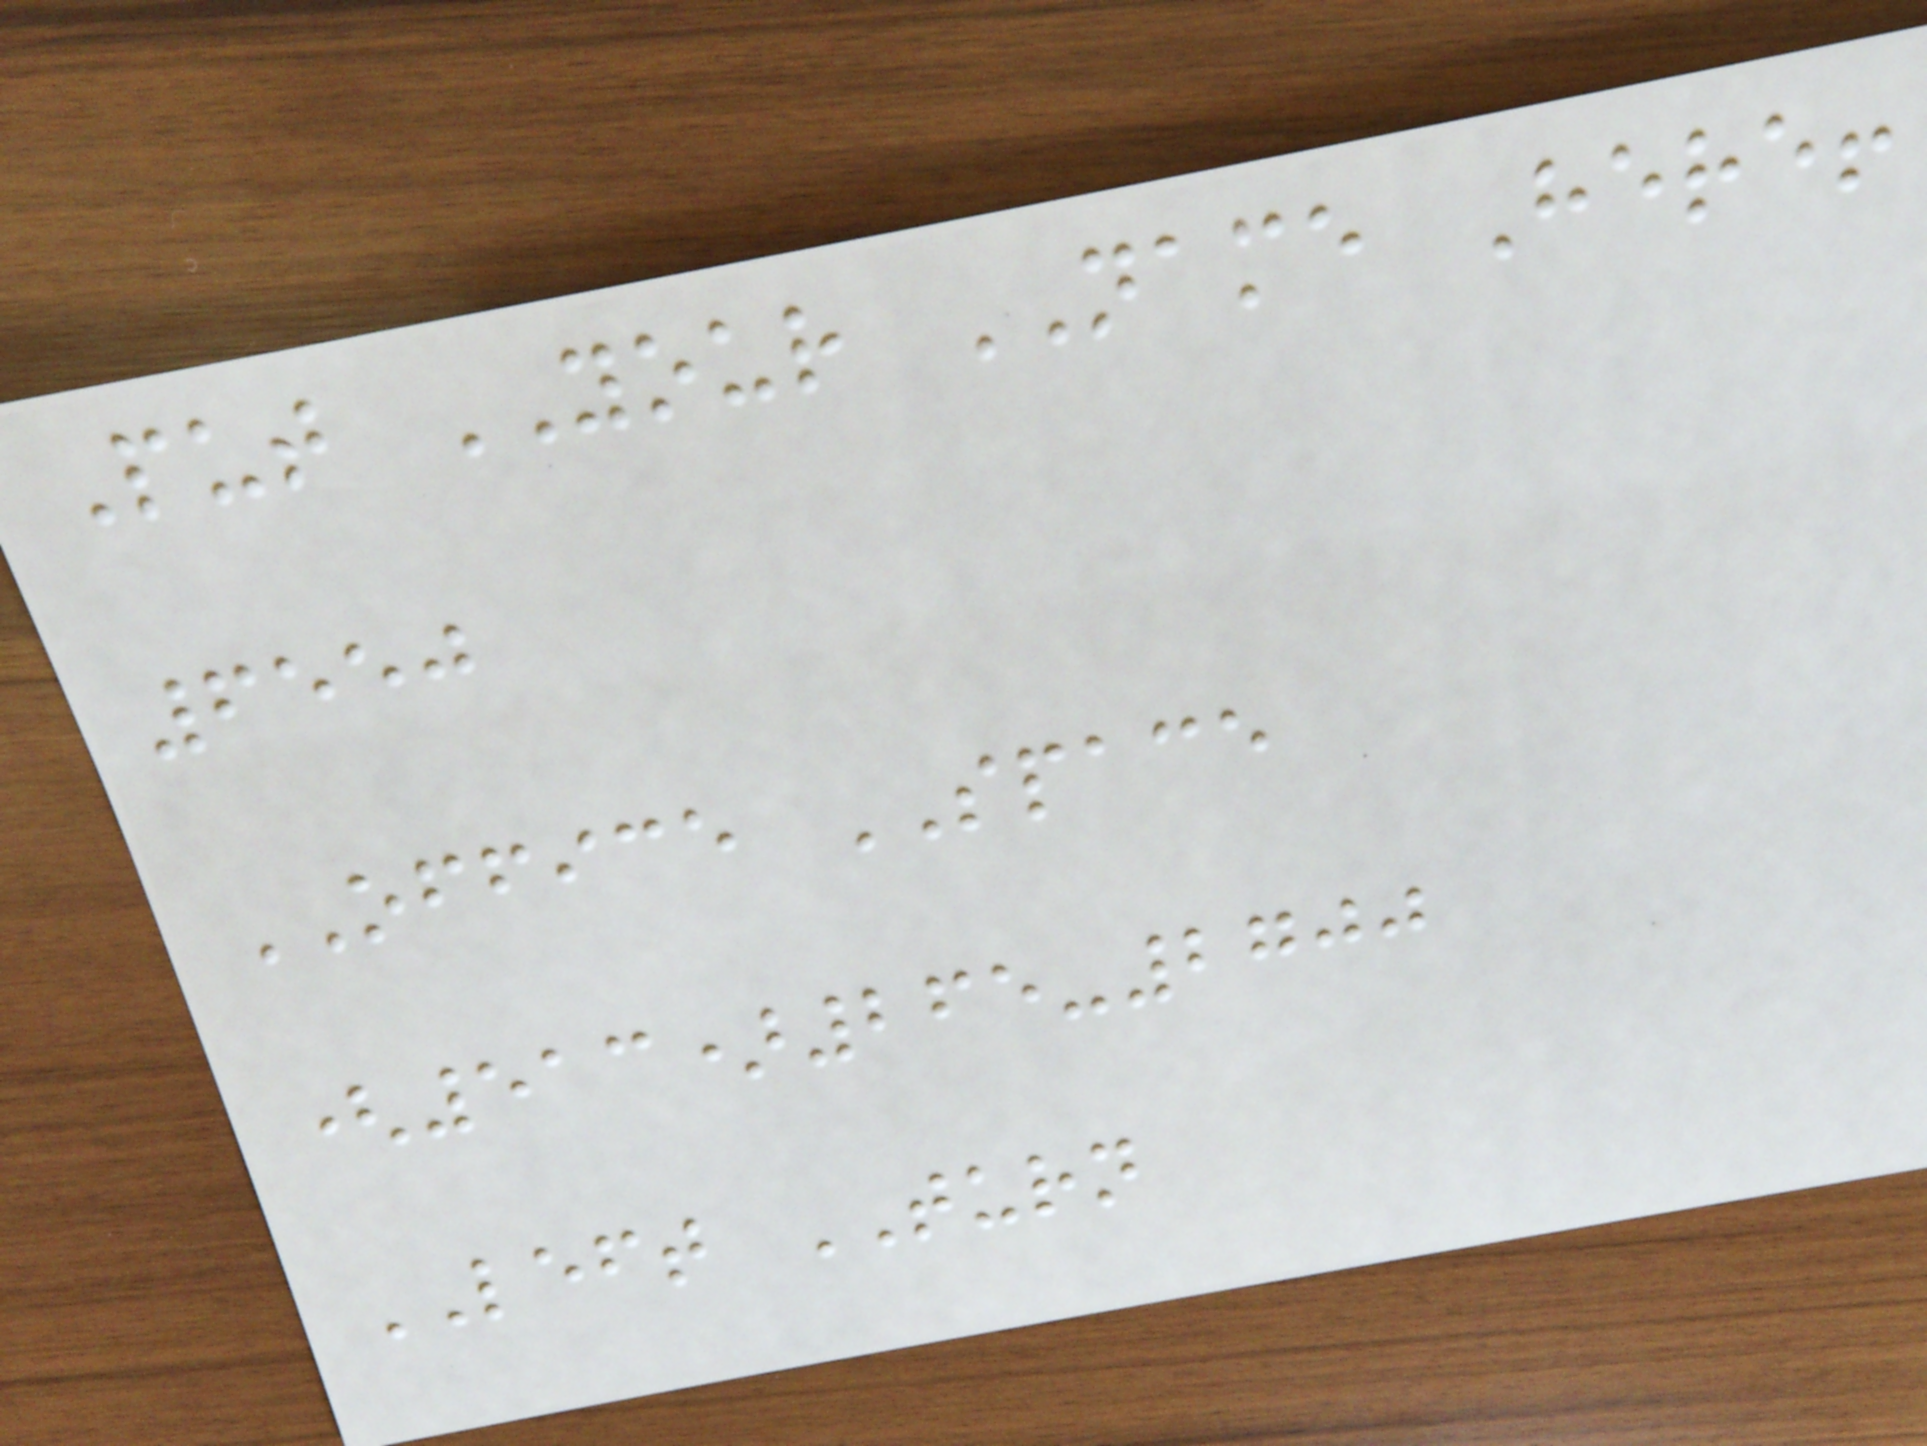Put YOUR NAME Here!
6550
OFFICE SPACE
(513)265-2700
LEFT TURN
